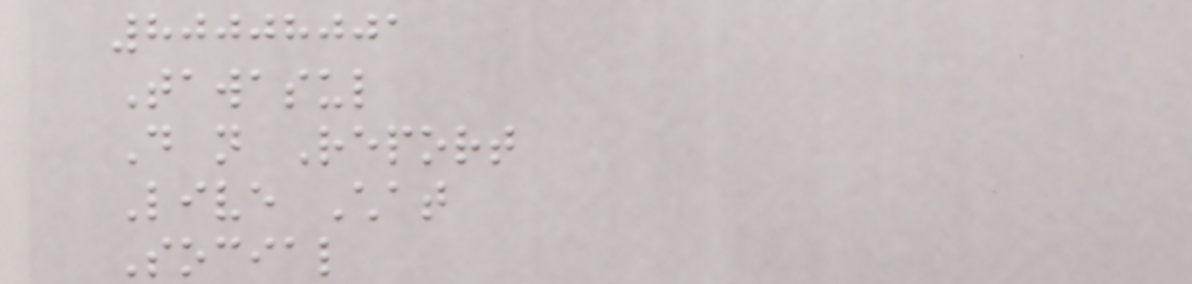80008001
Tawasul
Do not Report
Live Chat
Social
